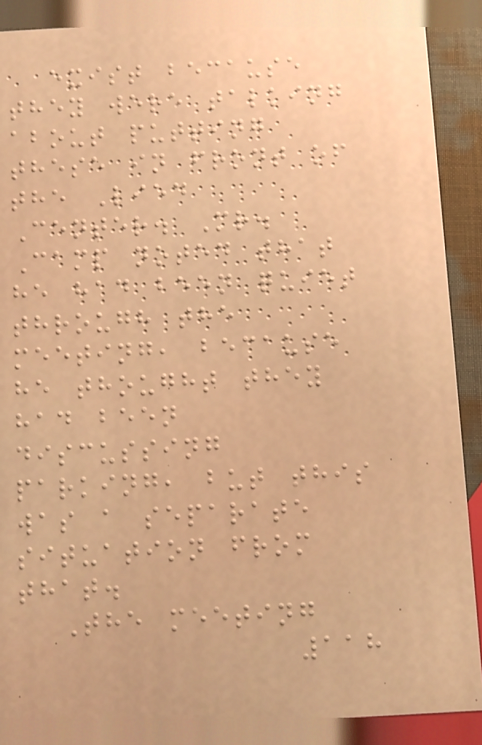exist because
they were talking
about putting
these in front of
the Lied
Center. Mr.
Camp noted that
he had been quiet
through the
meeting, because
he thought they
had been
discussing
parking, but this
was a separate
situation from
that.
The meeting
118
